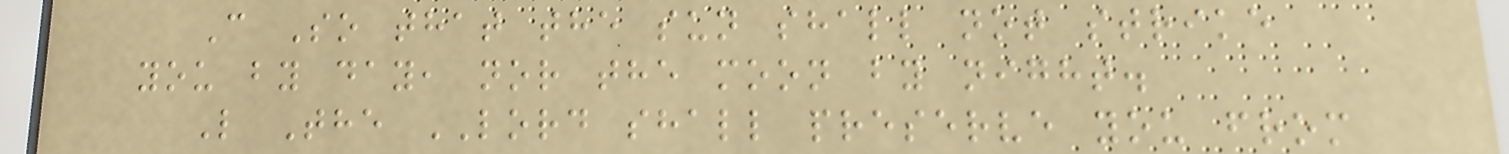C So that the sun shall not strike
you by day, nor the moon by night.
L The LORD shall preserve you from
